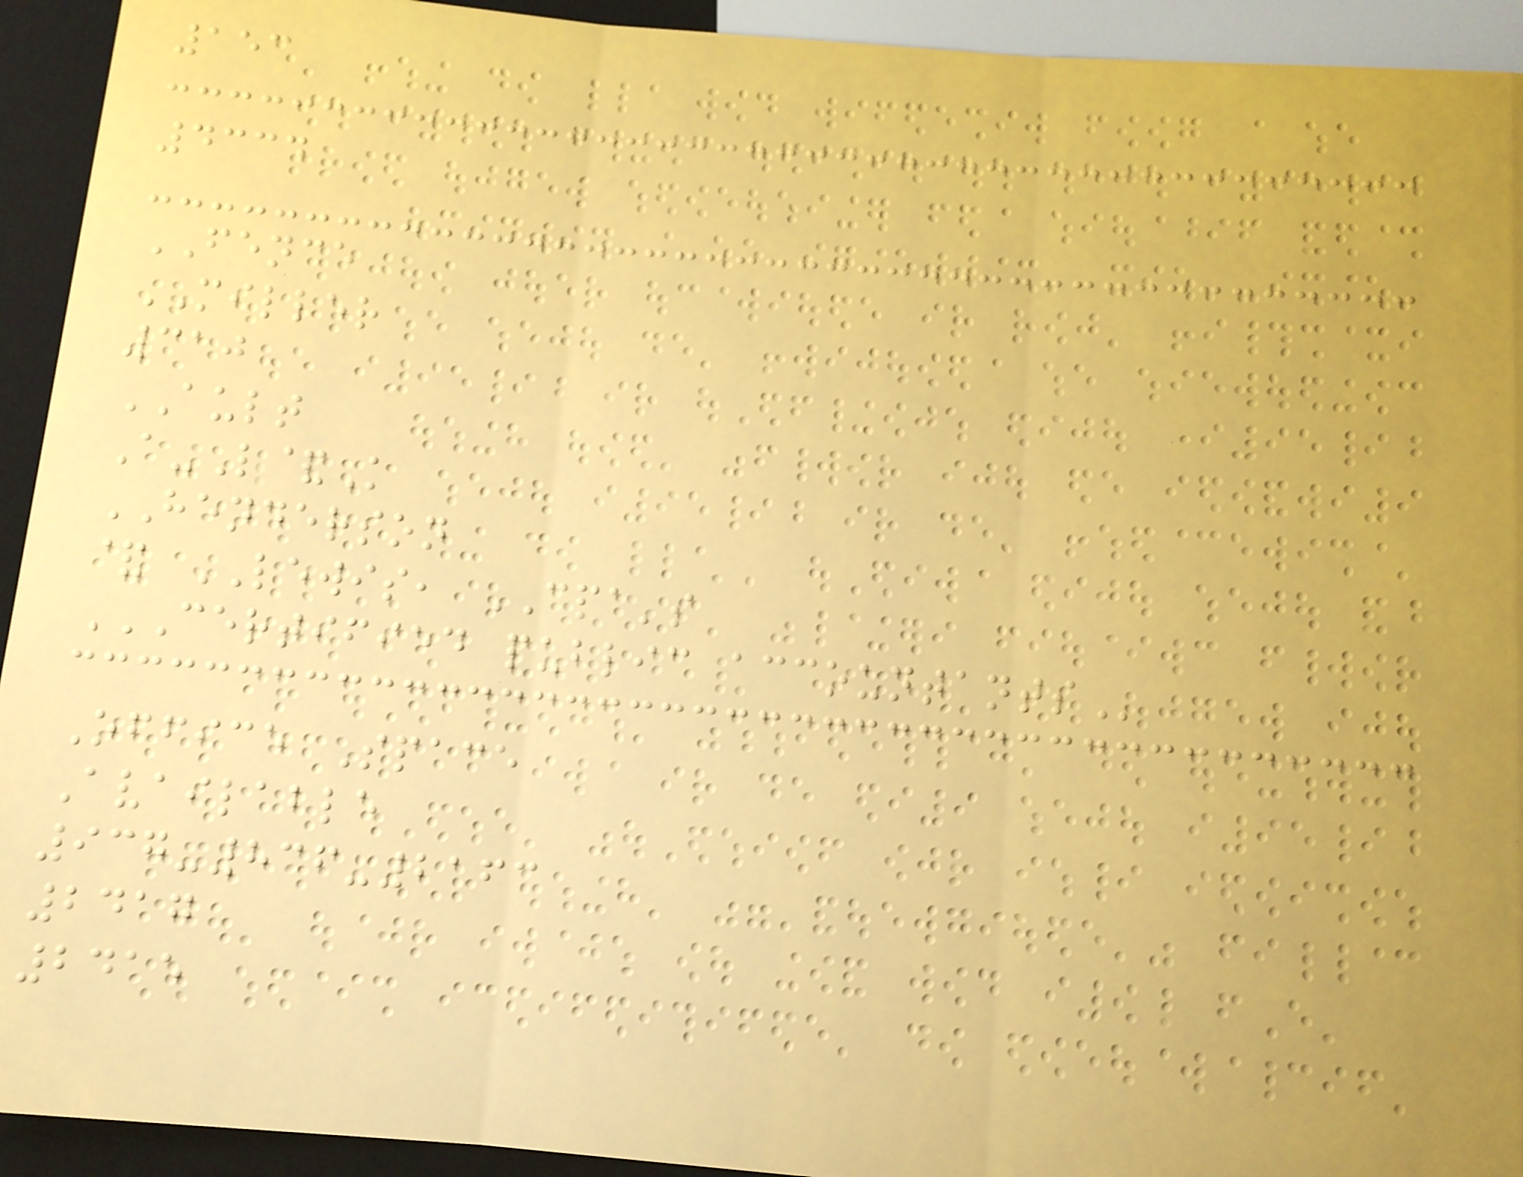153
4334
FENCE
MILLER
310
AULT
A-L&K
HENDERSON
& LEWIS, CPA's
CERTIFIED PUBLIC ACCOUNTANTS
Office Space
Available
937-836-2163
2417
2415
